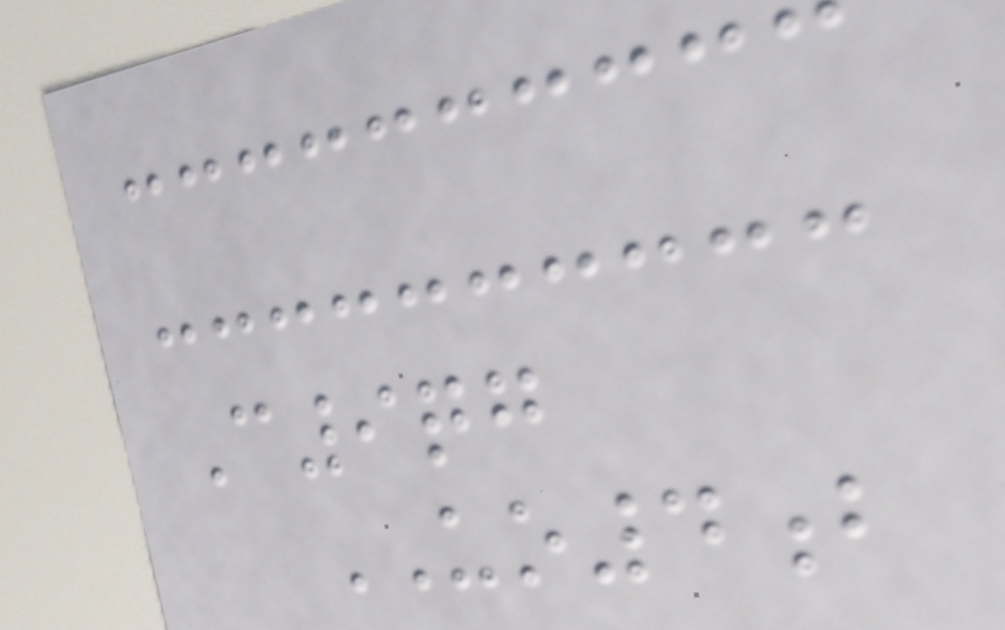C9qg
UO4b
